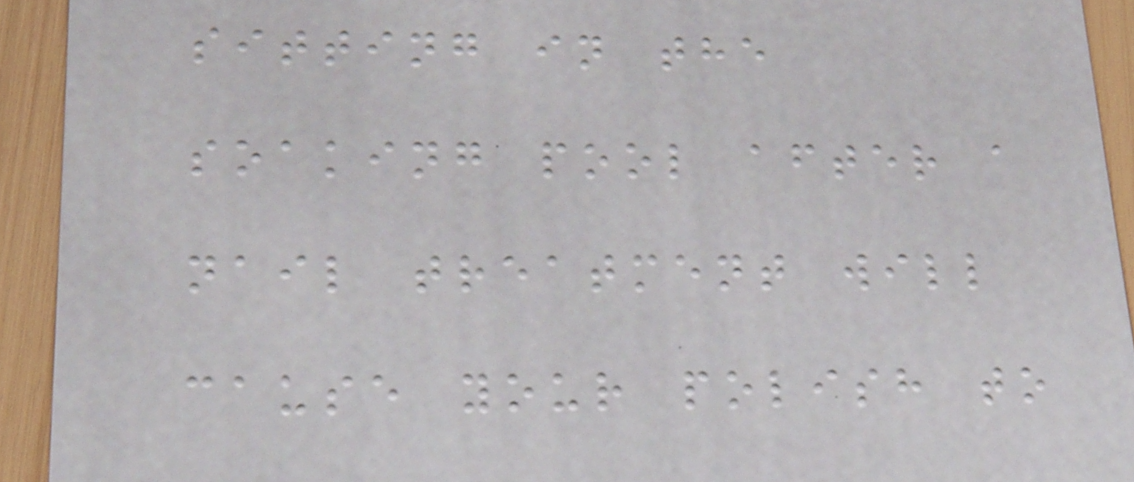sitting in the
soaking pool after a
nail treatment will
cause your polish to
